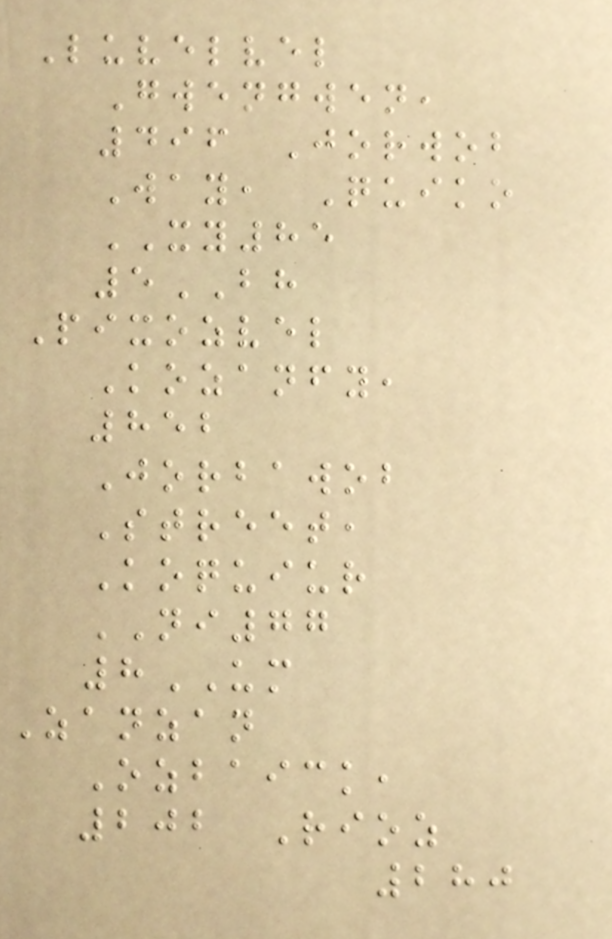Luvelvel
Gwengwen,
496 Jorwob
Way, Quiko
XY85
5BH
Pixozvel
Kozanfy,
852
Jorbawob
Street,
Koquiur
NI77
8UM
Zanzan
Ozbaick,
202 Rioz
280
